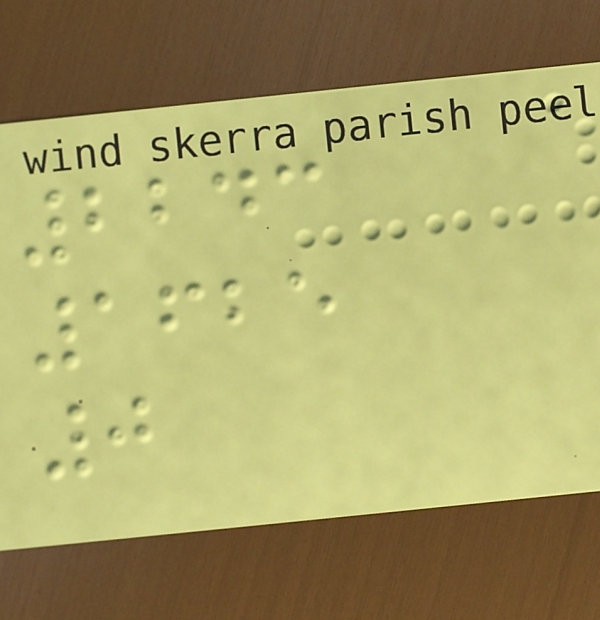2243
1625
0
